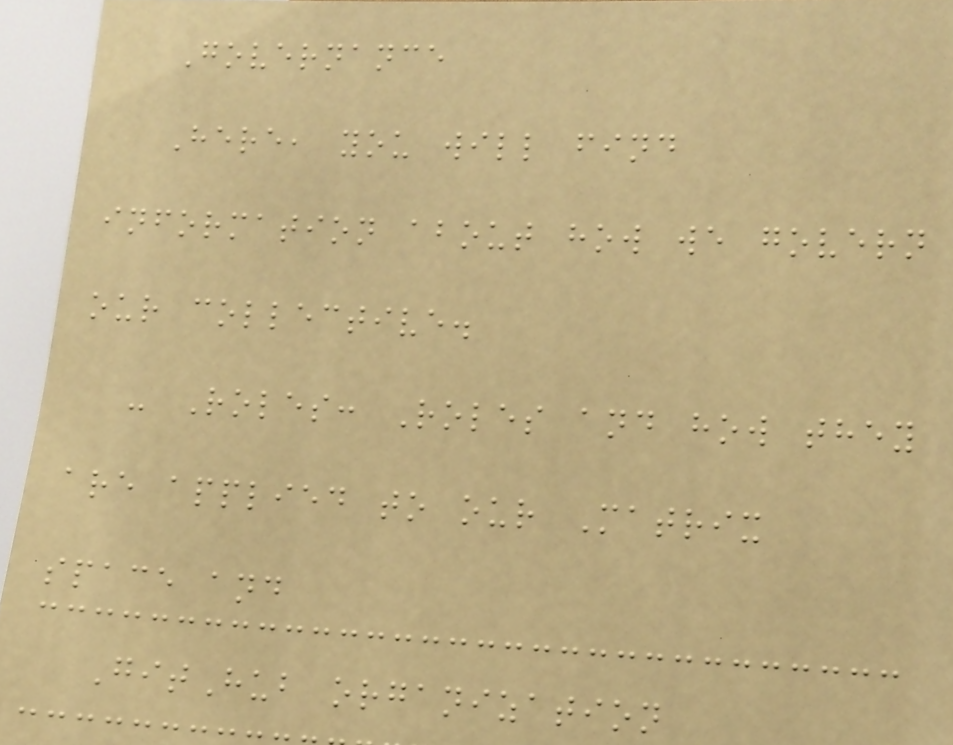Governance
Here, you will find
information about how we govern
our collective.
- Roles: Roles and how they
are applied to our Matrix
space and
GitHub organization
